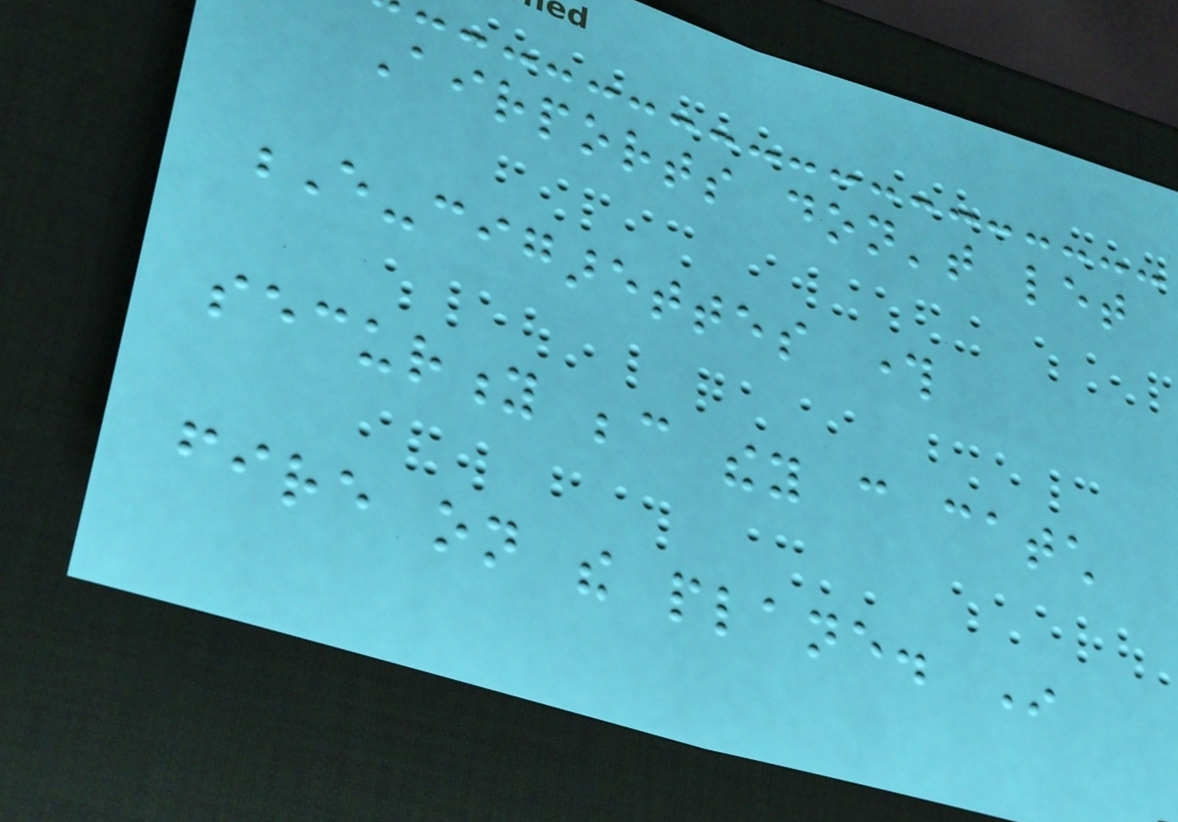Airports don't let
E-cigarettes through
security because they can catch
fire on the plane. In
